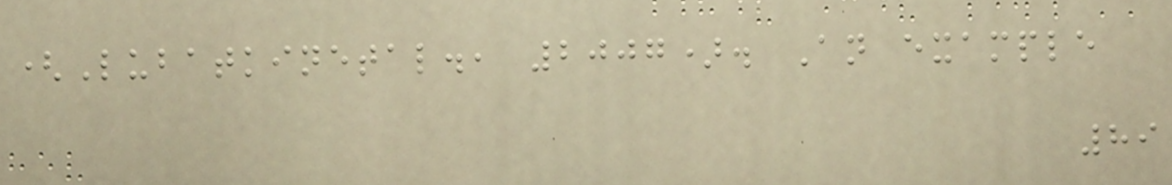(Lubatkinetal., 2007). An example
89
